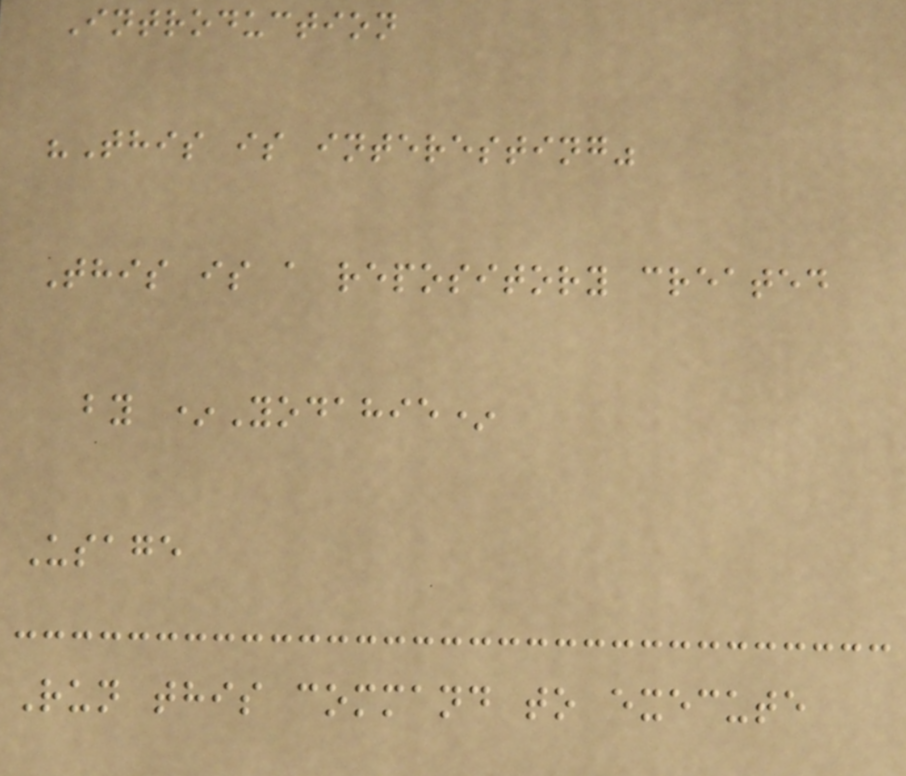Introduction
"This is interesting"
This is a repository created
by *Yodahie*
Usage
Run this command to execute
